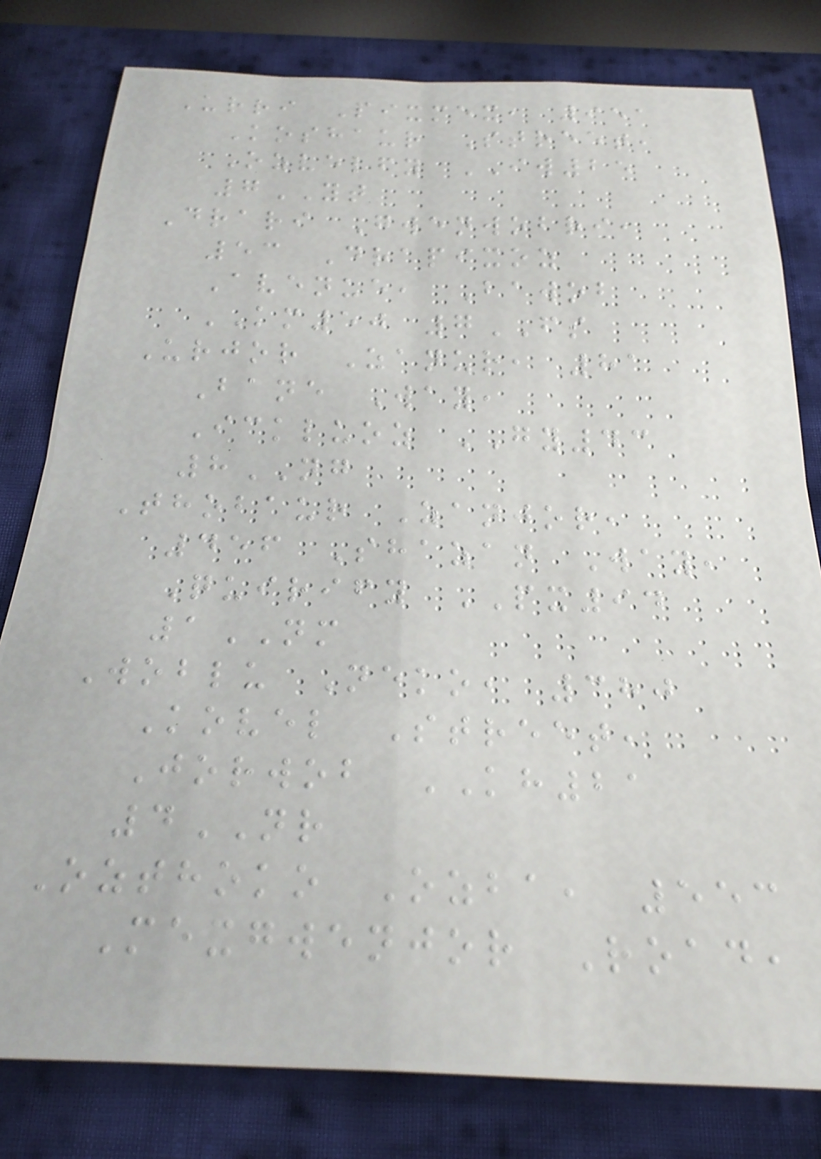Urri Pixmex, 951
Koshaur Street,
Ozvelfy IW25
7YT
Drari Gwenwobri,
53 Drapixoz
Avenue, Bawob
KM50 7FS
Urjor Zanur, 81
Bane Way,
Ickluoz GY43
8NG
Thobaur Zanjor,
456 Shazan Way,
Quirify PX94
1NM
Woblu Neko, 380
Kovel Street,
Jorwob KH21
4NR
Ozthoko Ozba, 553
Mexgwenjor Road,
